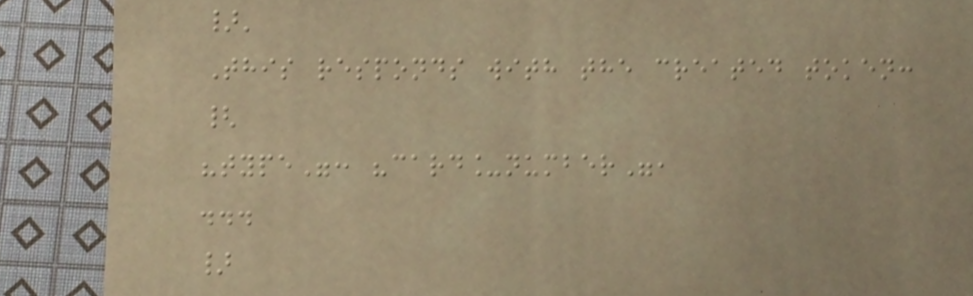}'
This responds with the created token:
{
"type": "card_number",
...
}
